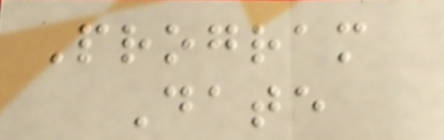Program
Date
